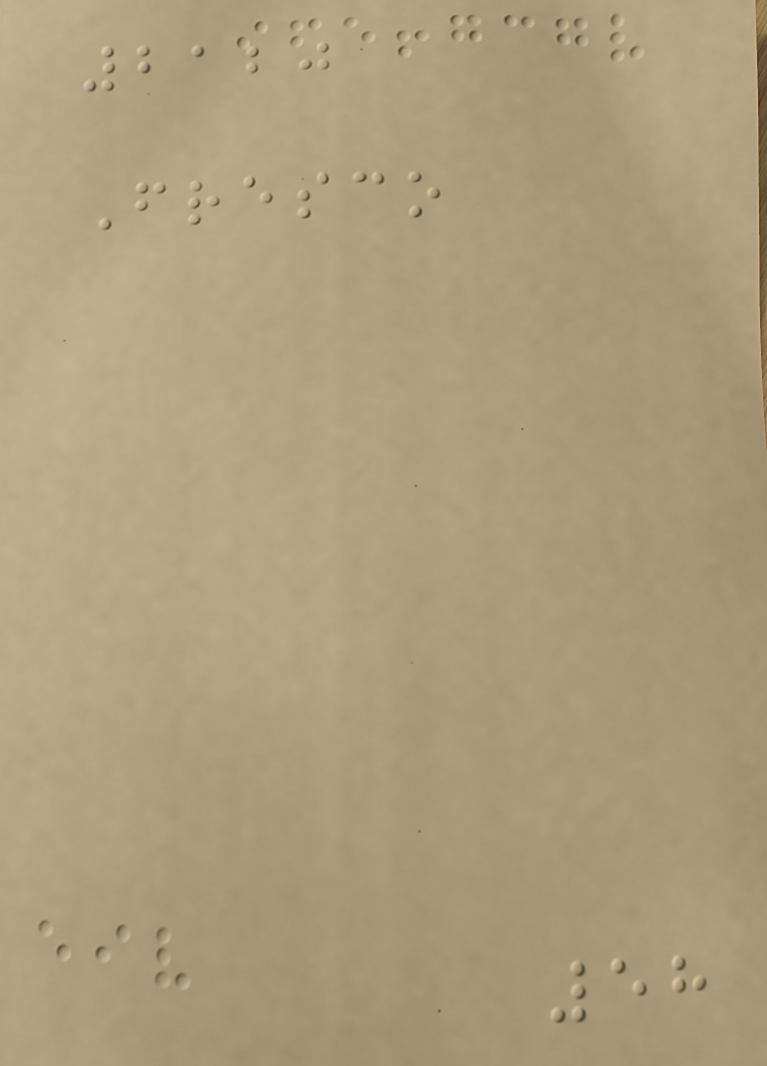2120
Fresco
58
